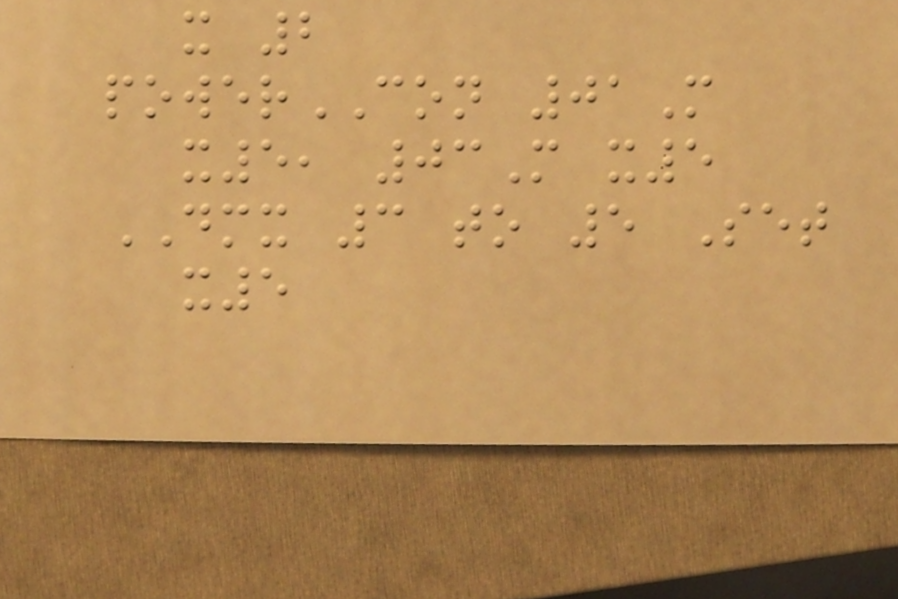x 2
powerCON 01M
x5, 03M x5
DMX 3 to 5 Set
x5
